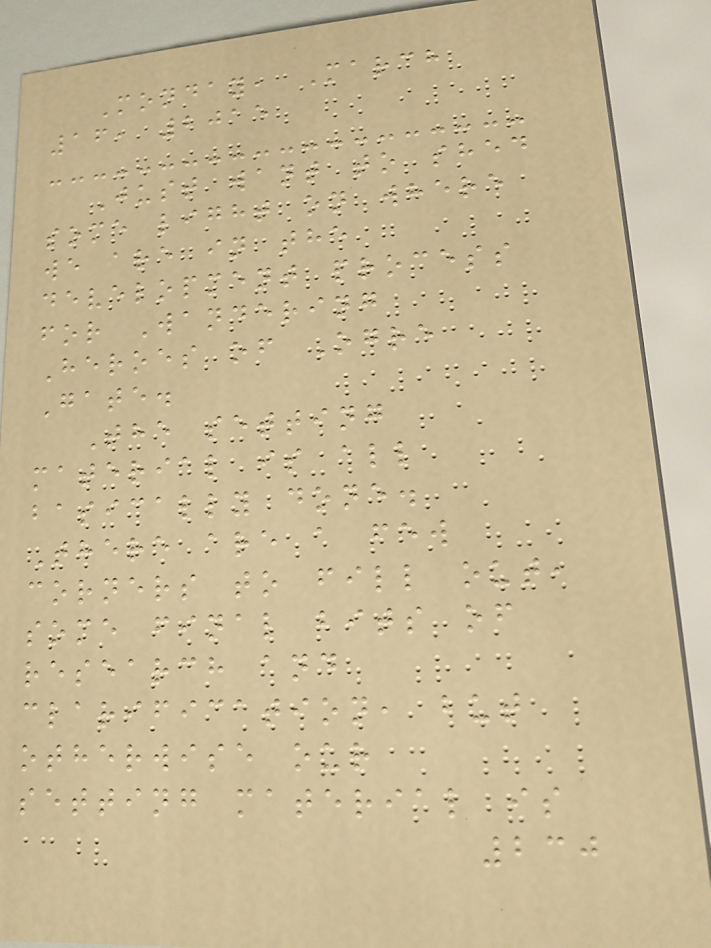Monday, March
16, 2015
Just want to shed
some light on where
we are in the
development process
for Wandering
Heroes of Ogre
Gate.
The setting
material is all
basically done.
There are a few
corners to fill out,
some final bits of
research and
clarification, but
otherwise our
setting material is
230
